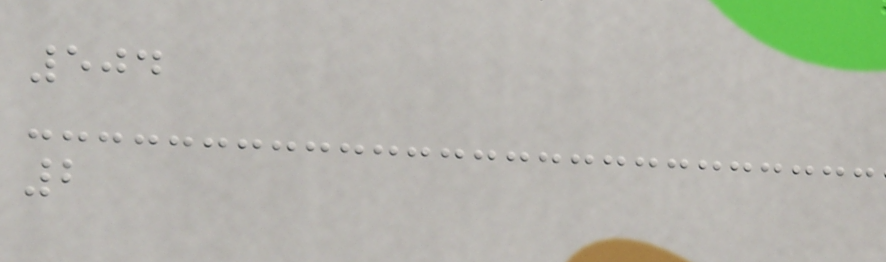504
2
